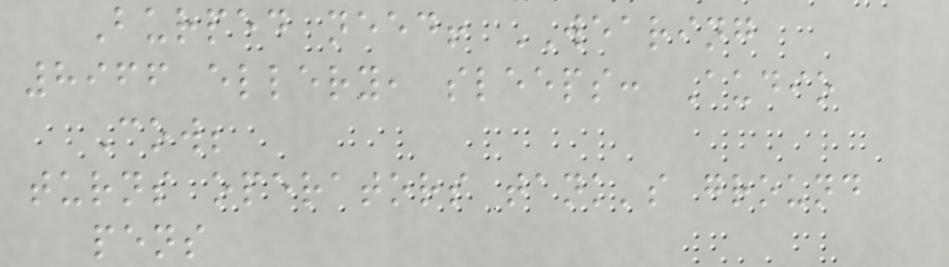Burped need! WEARING
8966 ellery, sleeps: Audio
Cow;
turns operators tank's ground
pens
